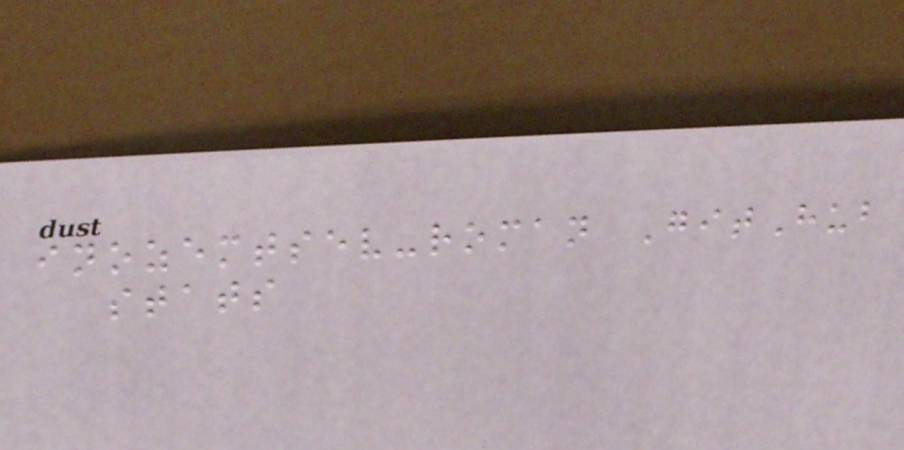inozemtsev-roman GitHub
stats
